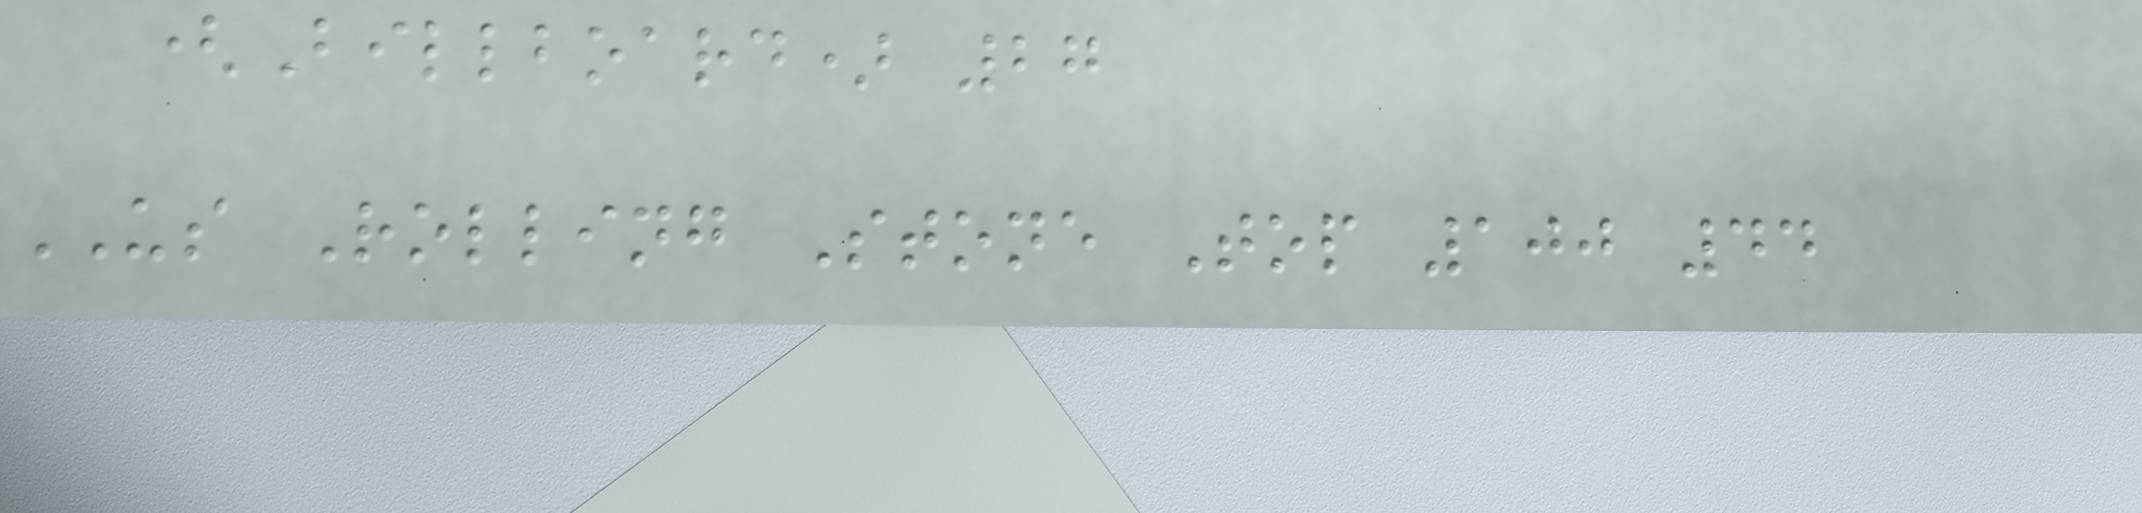(Billboard) 27
US Rolling Stone Top 100 44
